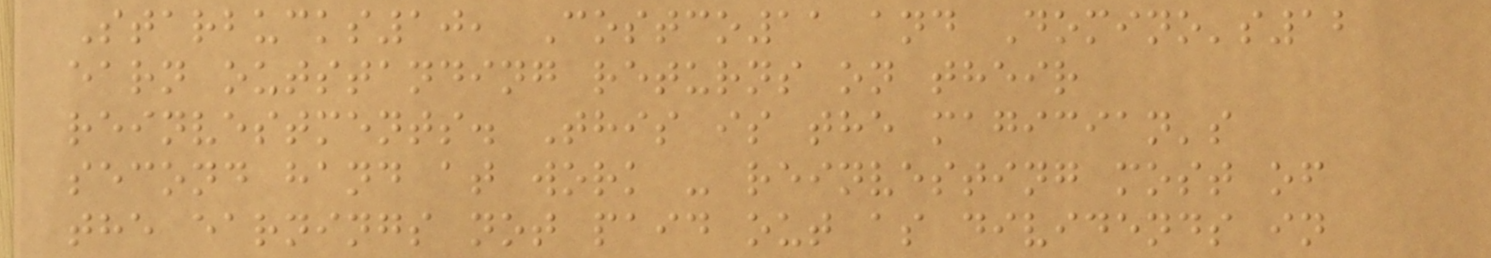Starbucks10, Costco11 and Domino's12
earn outstanding returns on their
reinvestments. This is the magician's
second hand at work - reinvesting most of
the earnings not paid out as dividends in
